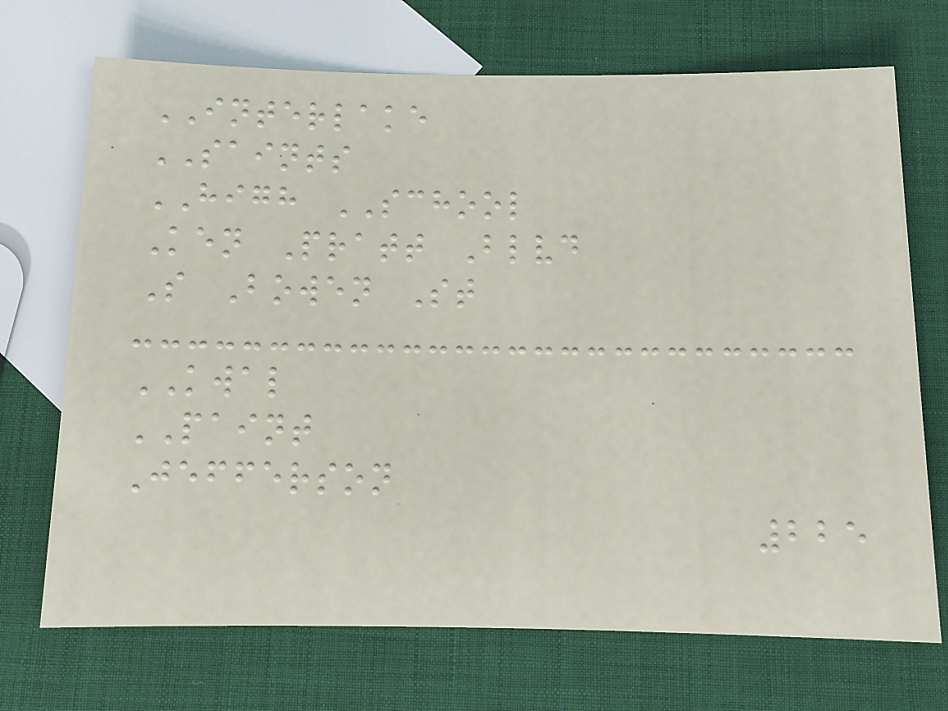INTERLAKE
SAINTS
HIGH SCHOOL
Ken Pratt Blvd
S Bowen St
KWAL
PAINT
Jefferson
225
